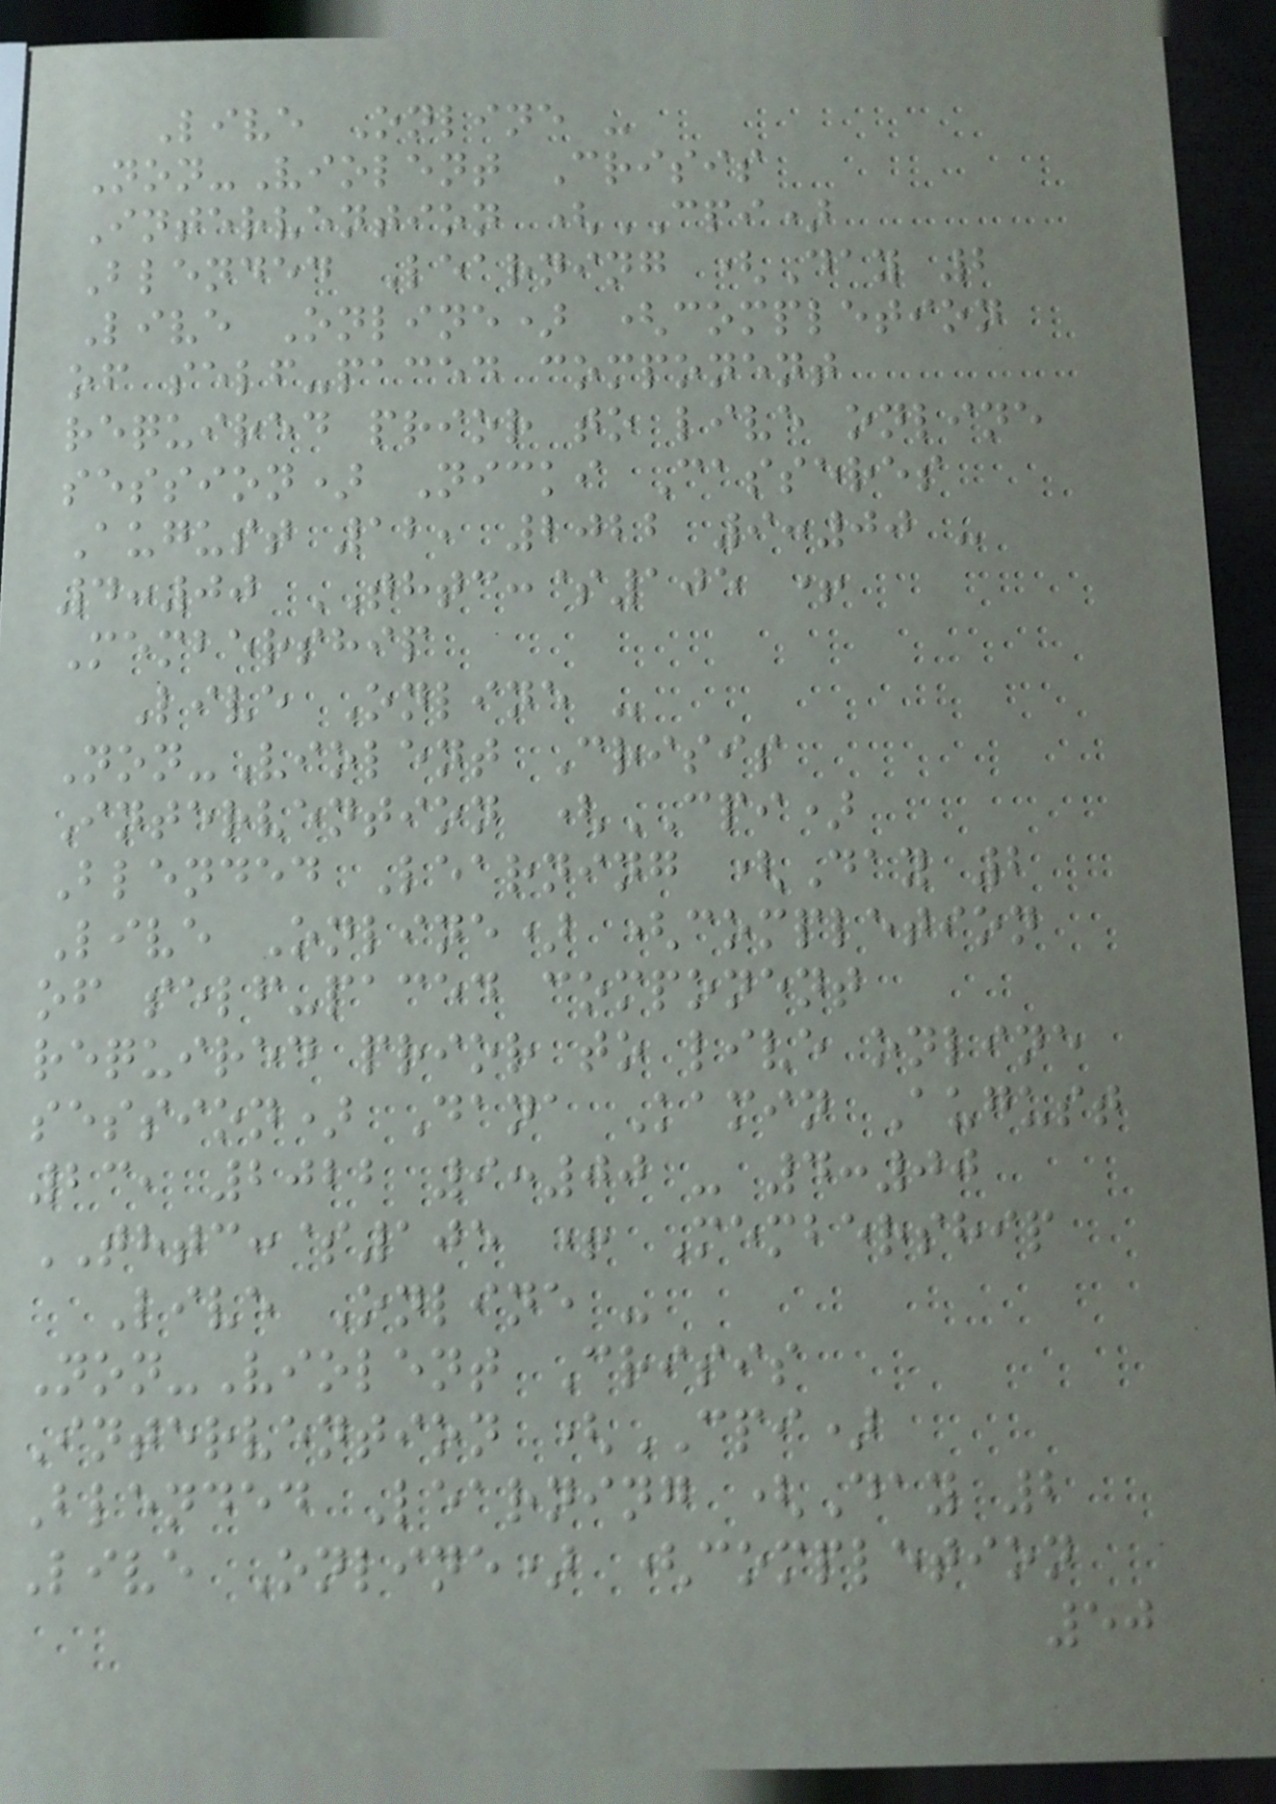Live Online -
Non-Violent Crisis
Intervention (CPI)
Blended Learning (Day 2
Live Online) (completion
of self-paced component
required prior to live online
session) Nicki Casseres
August 12, 2022 9:00 -
4:00 THTC:$105 +
Membership
Live Online -
Non-Violent Crisis
Intervention (CPI)
Blended Learning (Day 2
Live Online) (completion
of self-paced component
required prior to live online
session) Dana Kamin August
23, 2022 9:00 - 4:00
THTC:$105 + Membership
Live Online -
Non-Violent Crisis
Intervention (CPI)
Blended Learning (Day 2
Live Online) (completion
50
